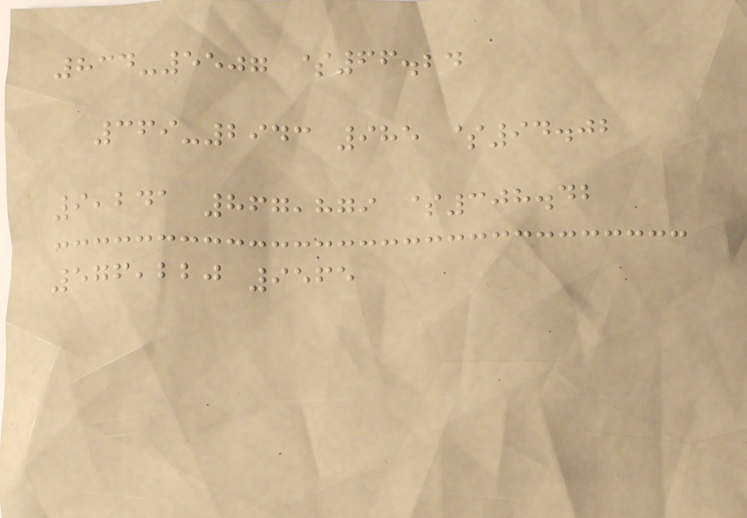834-5507 $66.24
369-2943 985 $94.02
9,241 867,879 $308.42
576,220 9565
